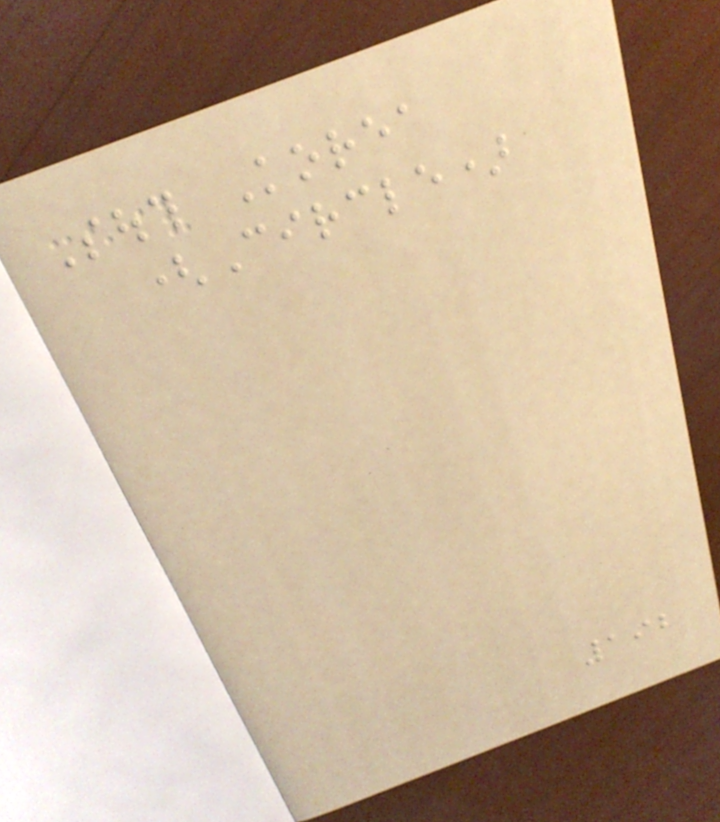South Korea
(Circle)
192
